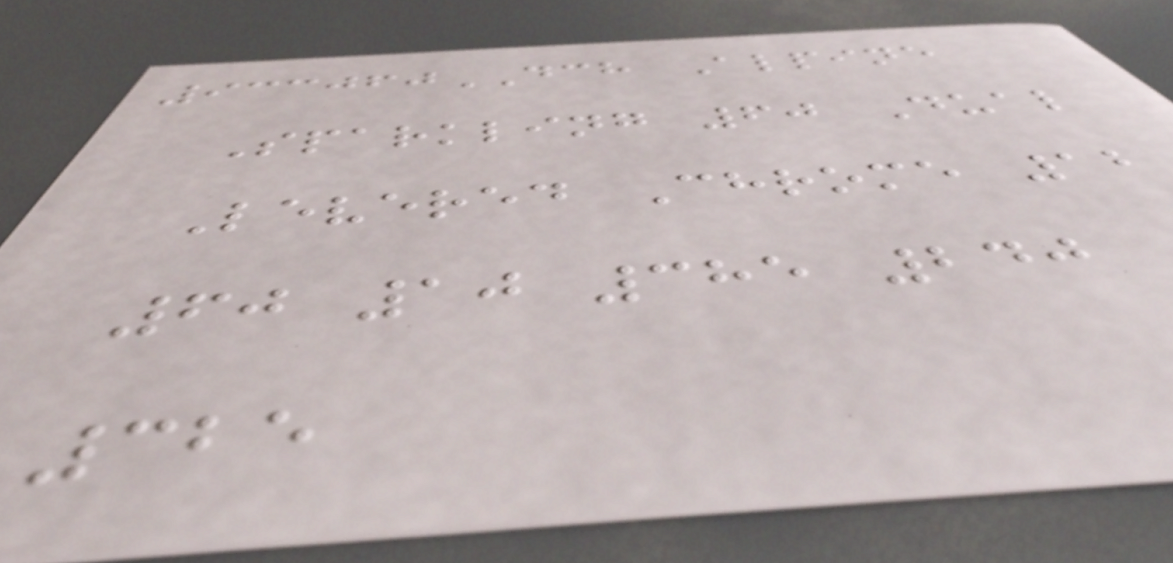933060DCH Alpine
Sparkling 60 Dual
Levered Chrome 12
60 10 385 240
325
